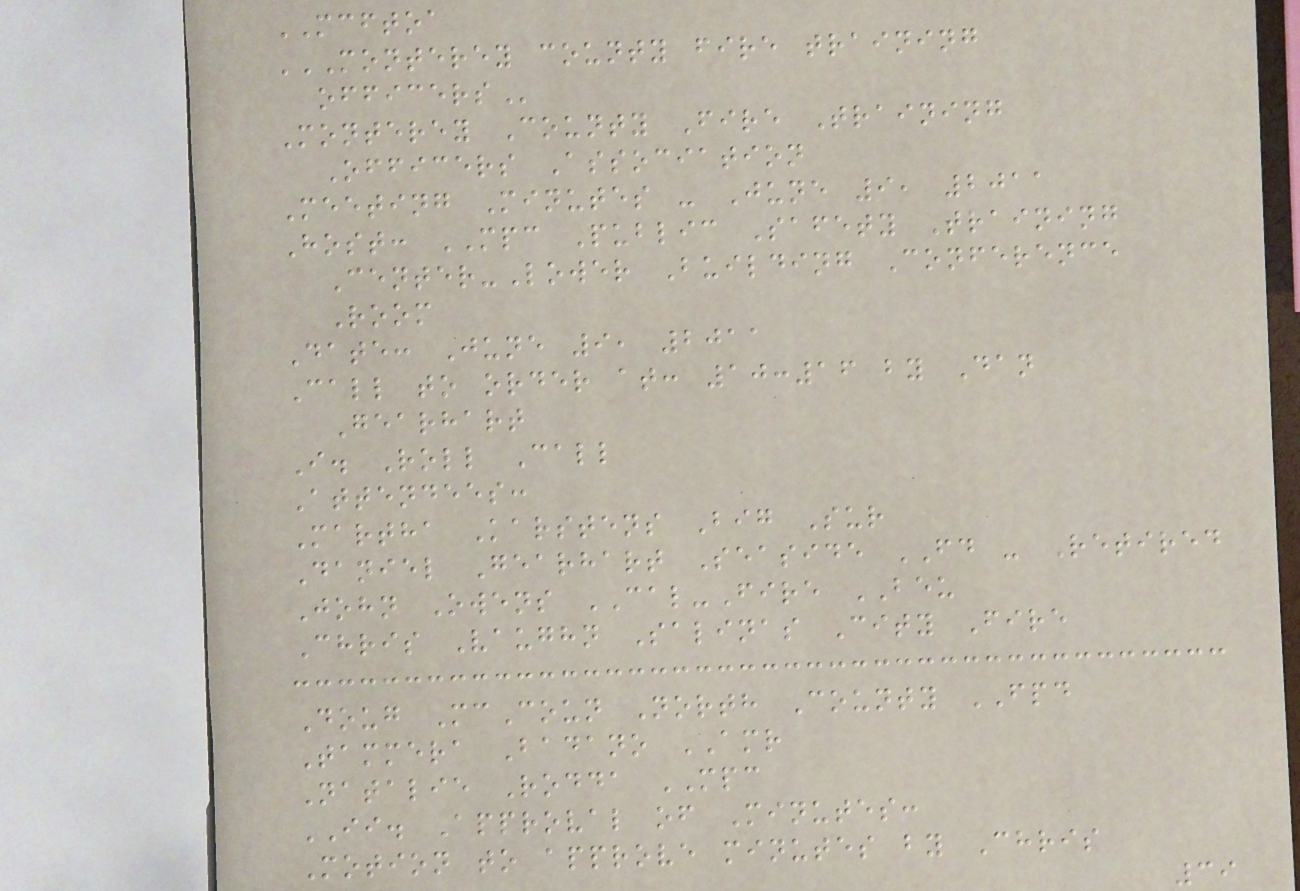MCFTOA
MONTEREY COUNTY FIRE TRAINING
OFFICERS
Monterey County Fire Training
Officers Association
Meeting Minutes - June 9, 2011
Host: MPC Public Safety Training
Center-Lower Building Conference
Room
Date: June 9, 2011
Call to order at: 10:16 by Dan
Gearhart
I. Roll Call
Attendees:
Martha Karstens Big Sur
Daniel Gearhart Seaside FD - Retired
John Owens CAL-Fire BEU
Chris Vaughn Salinas City Fire
Doug McCoun North County FPD
Tammera Badano AMR
Natalie Rodda MPC
II. Approval of Minutes:
Motion to approve minutes by Chris
39
